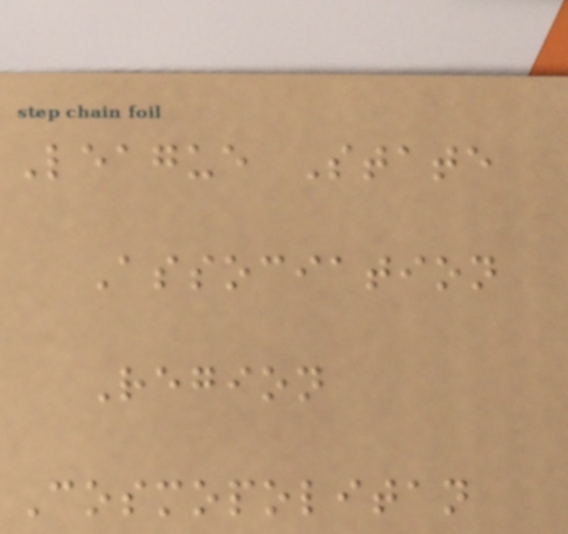League State
Association
Region
Cosmopolitan
